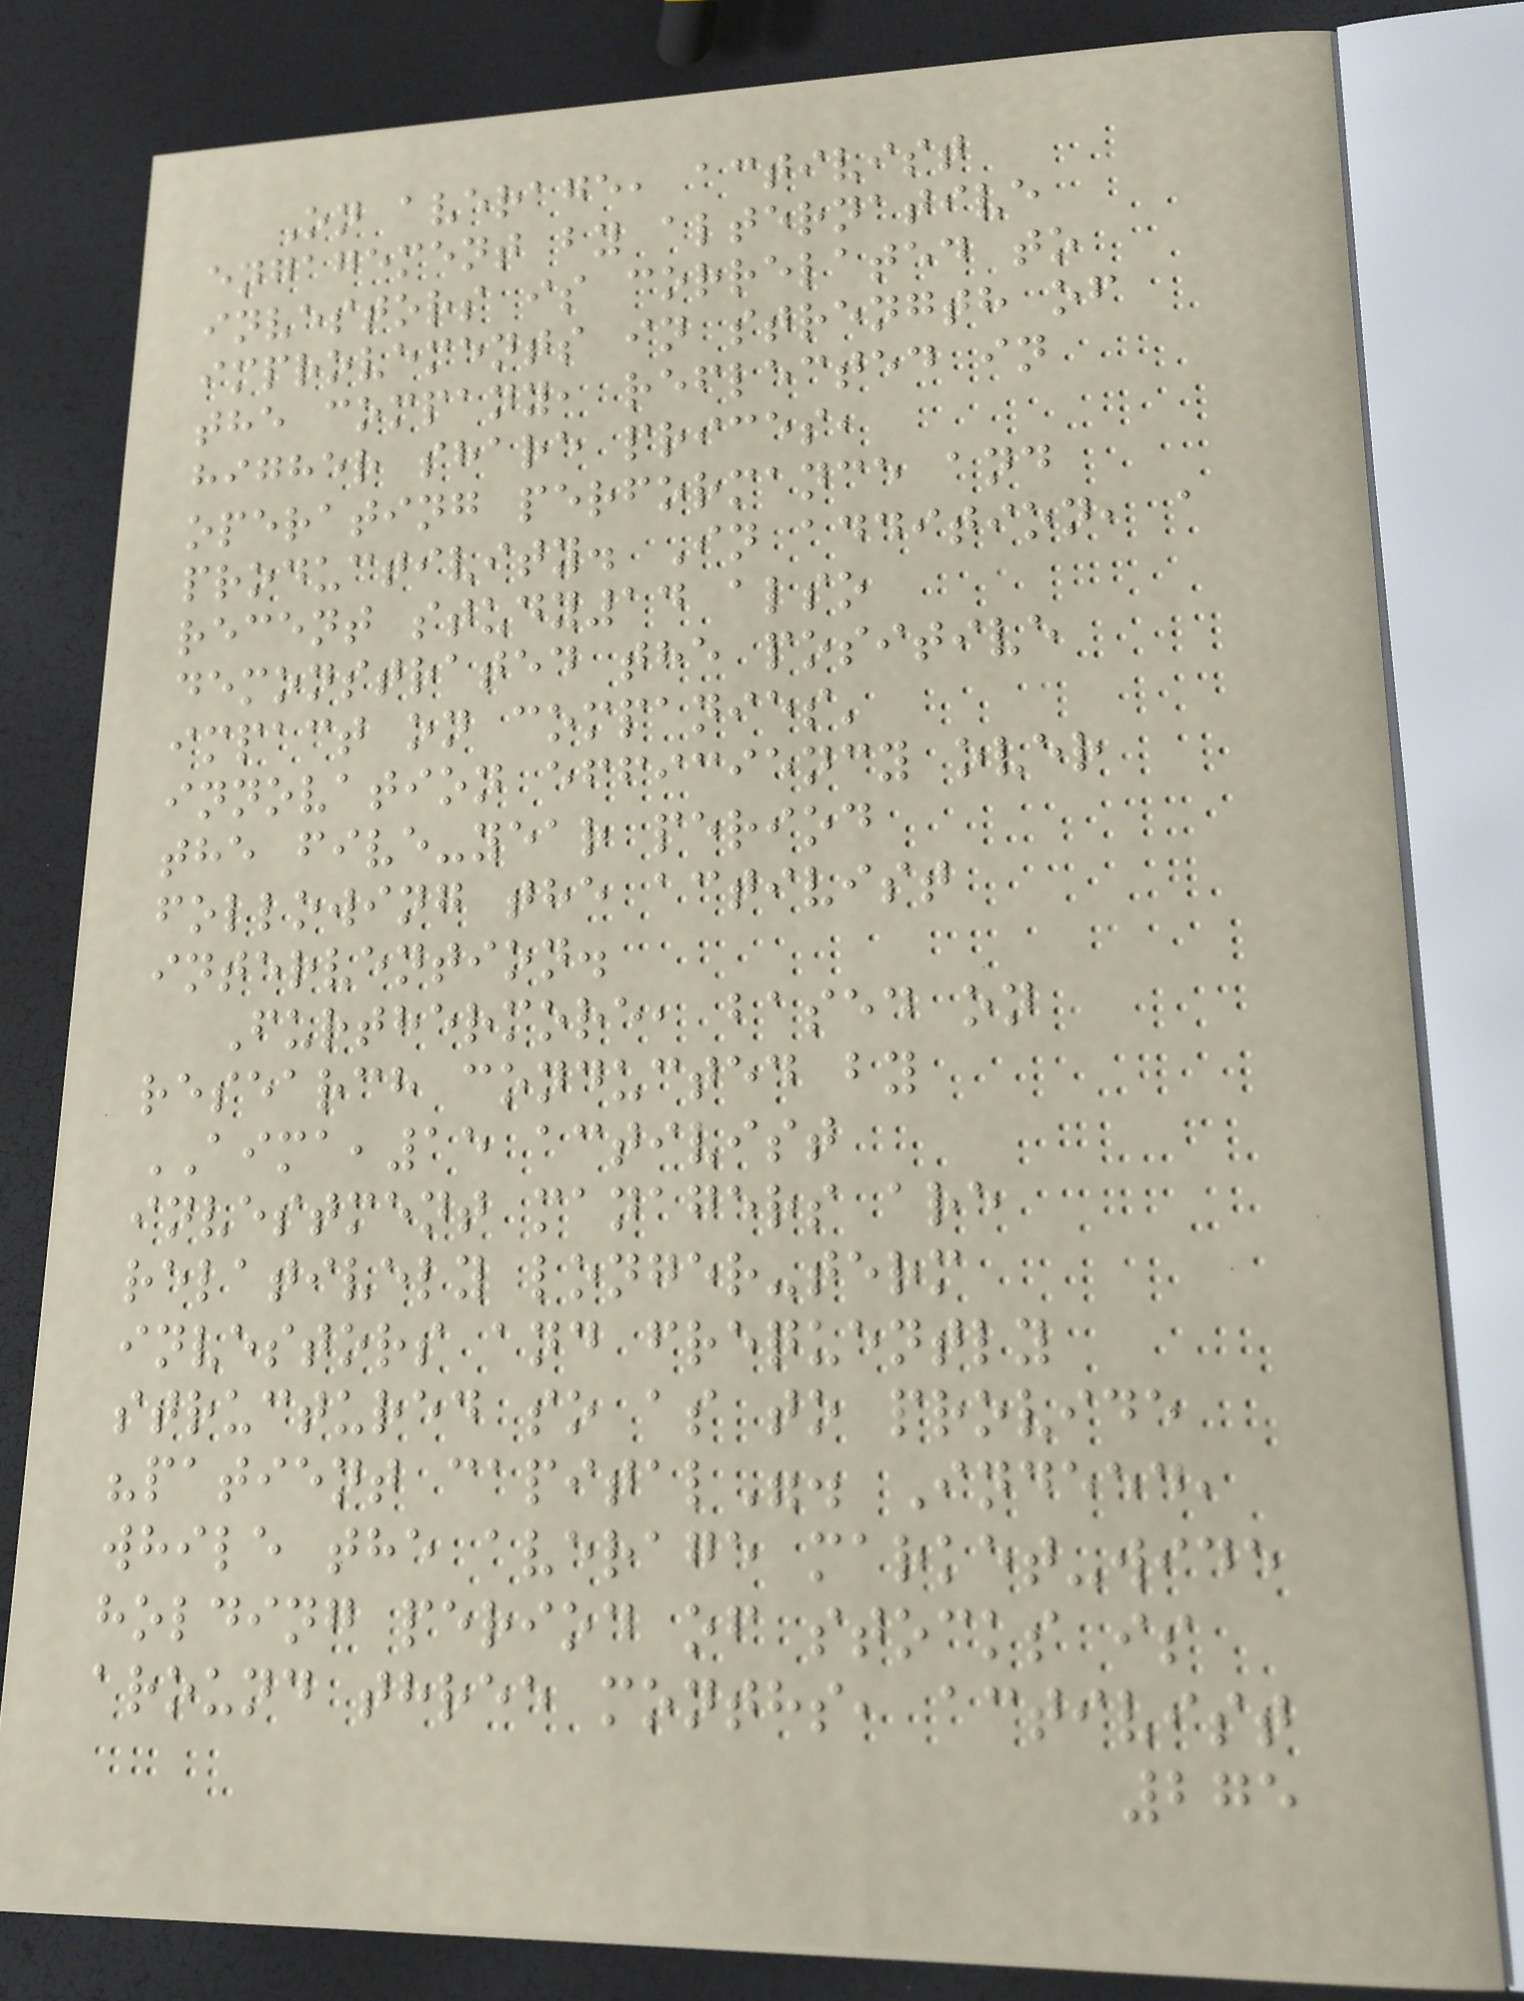On average, activist
engagement by alternative
investors is correlated to
improvements in strength of
the company, reflected in
higher share prices,
operating performance and
productivity. In addition, a
recent study14 also
demonstrated the positive
impact on companies'
innovation efficiency over
the five-year period
following the activist
intervention.
Furthermore, based on
research conducted by
AIMA,15 activist
investment managers are
relatively longer-term
investors and frequently
structured so as to provide
"patient capital". Indeed,
while the average market-wide
holding period of stocks is
around three months, activist
275
